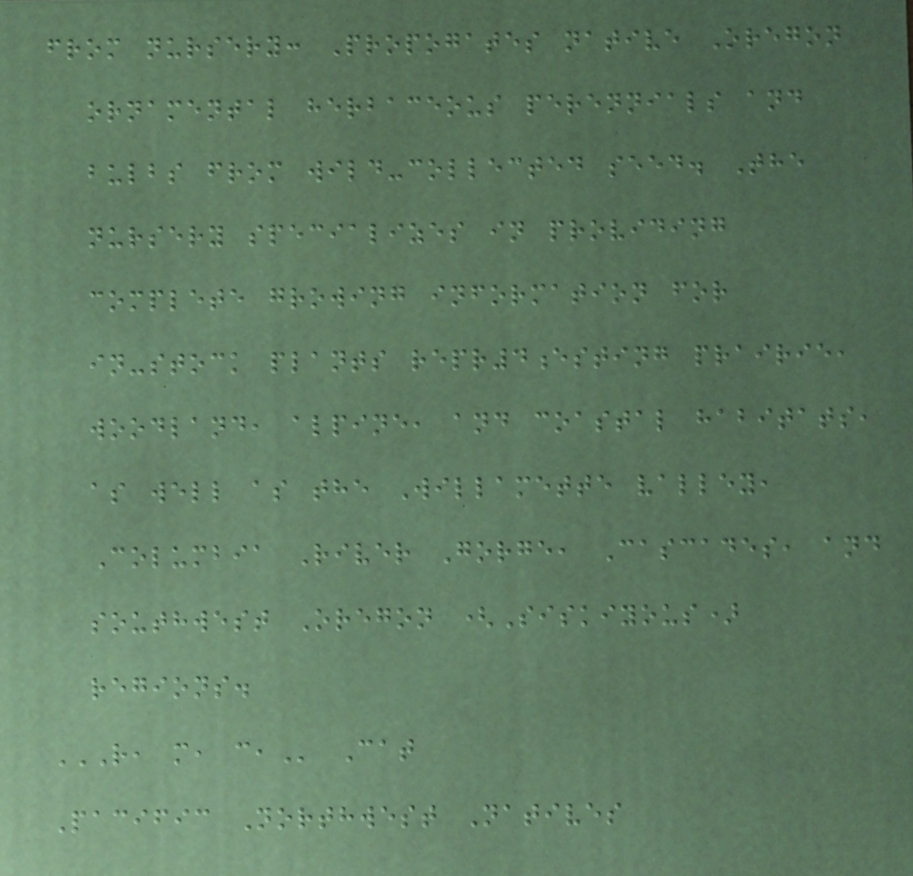from nursery: Propogates native Oregon
ornamental herbaceous perennials and
bulbs from wild-collected seed. The
nursery specializes in providing
complete growing information for
in-stock plants repr4esting prairie,
woodland, alpine, and coastal habitats,
as well as the Willamette valley,
Columbia River Gorge, Cascades, and
southwest Oregon (Siskiyous)
regions.
R, M, C, Cat
Pacific Northwest Natives
